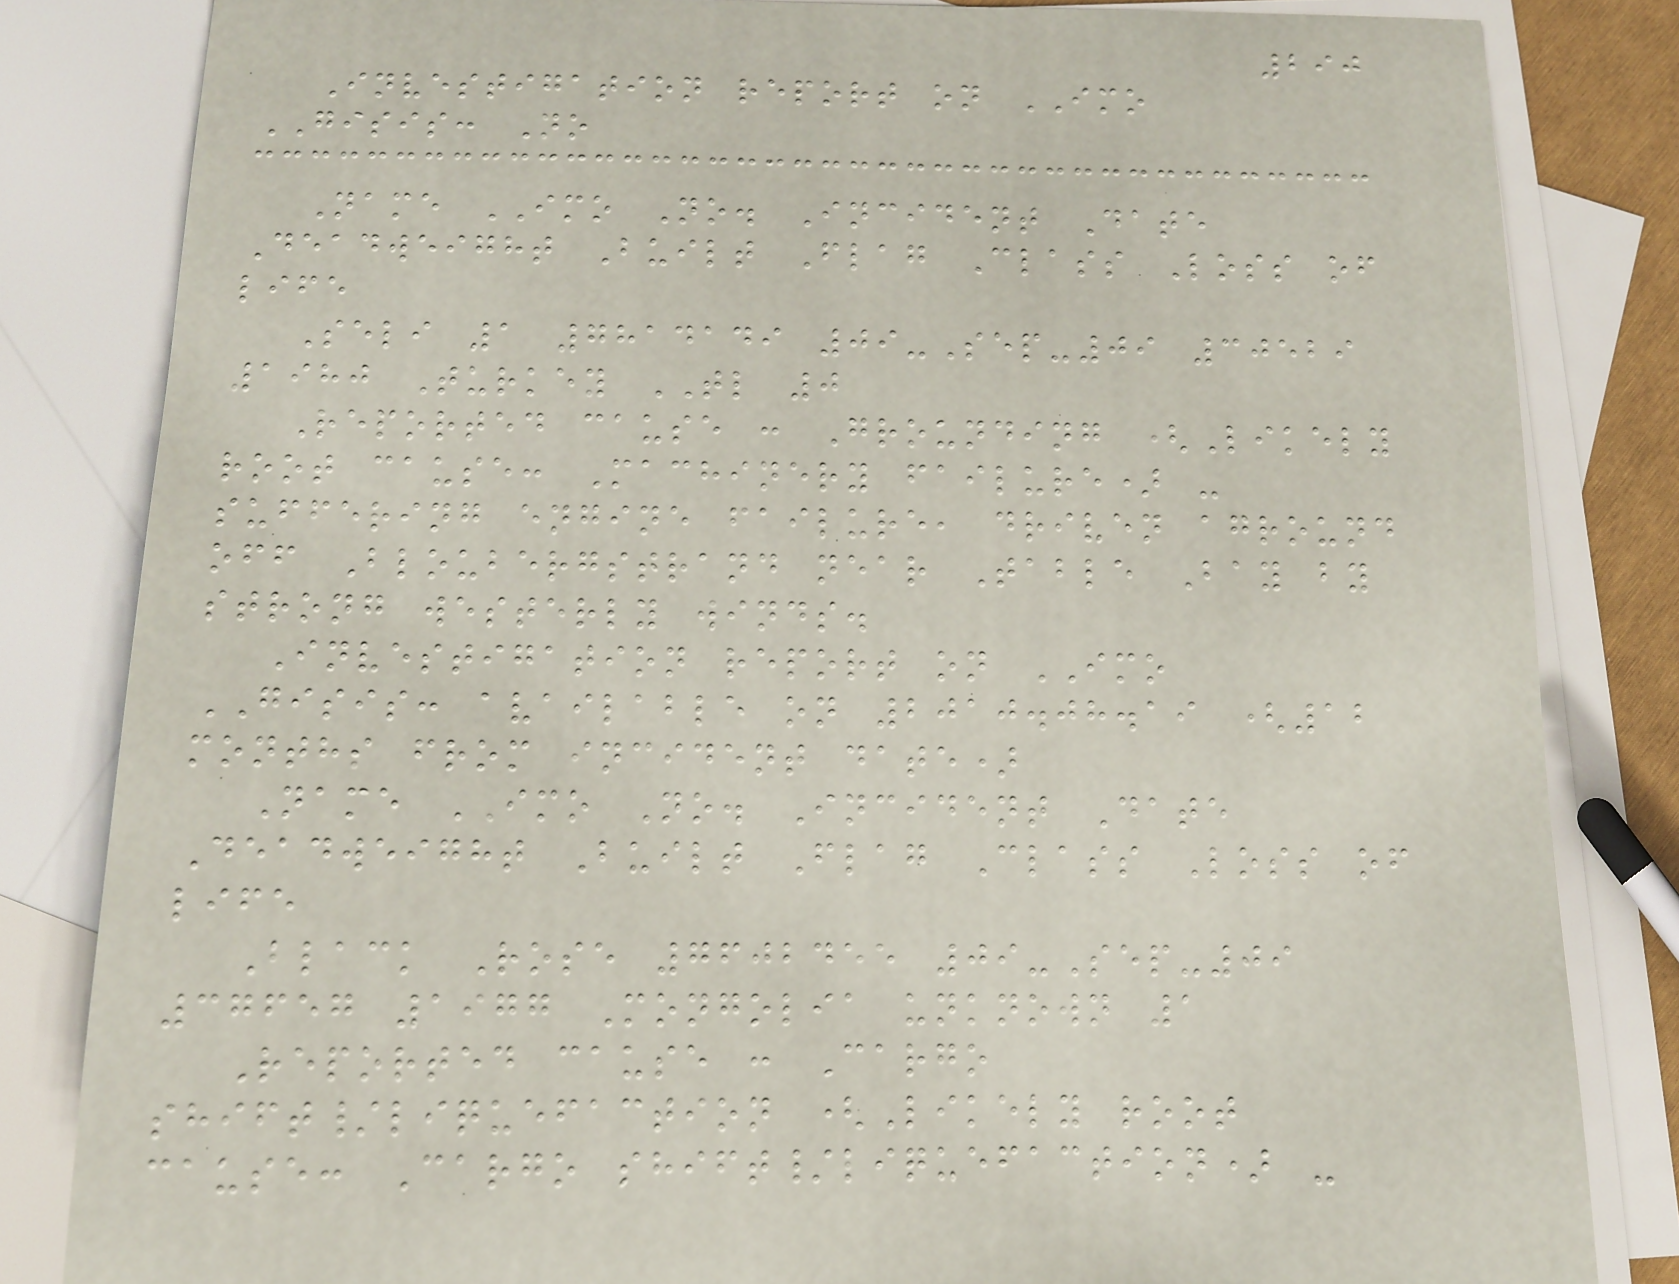290
Investigation report on IMO
GISIS: No
Name IMO No. Incident Date
Deadweight Built Flag Class Loss of
life
Seli 1 7814149 09-Sep-09 30529
1980 Turkey TL 0
Reported cause : Grounding (Likely
root cause: Machinery failure) -
suffering engine failure, driven aground
off Bloubergstrand near Table Bay by
strong westerly winds.
Investigation report on IMO
GISIS: available on 2010.08.19 (12
months from incident date)
Name IMO No. Incident Date
Deadweight Built Flag Class Loss of
life
Black Rose 7602455 09-Sep-09
37657 1977 Mongolia unknown 1
Reported cause : Cargo
shift/liquefaction (Likely root
cause: Cargo shift/liquefaction) -
